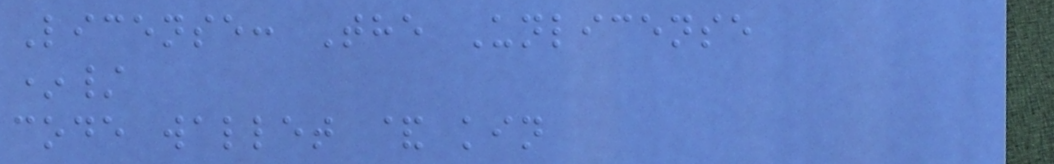License: The Unlicense
*/
code wallet & kin
